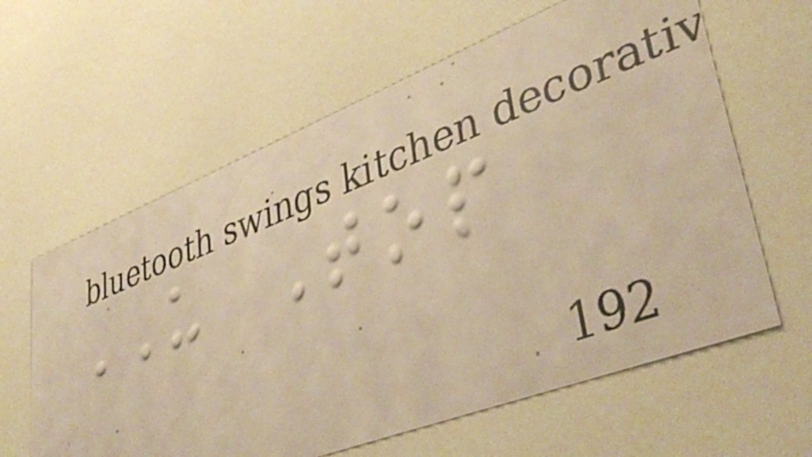US Top
